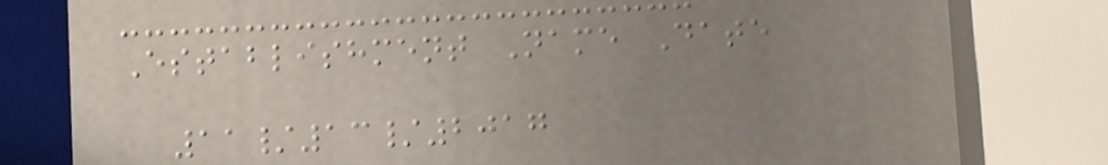Establishment Name Date
11/13/2017
